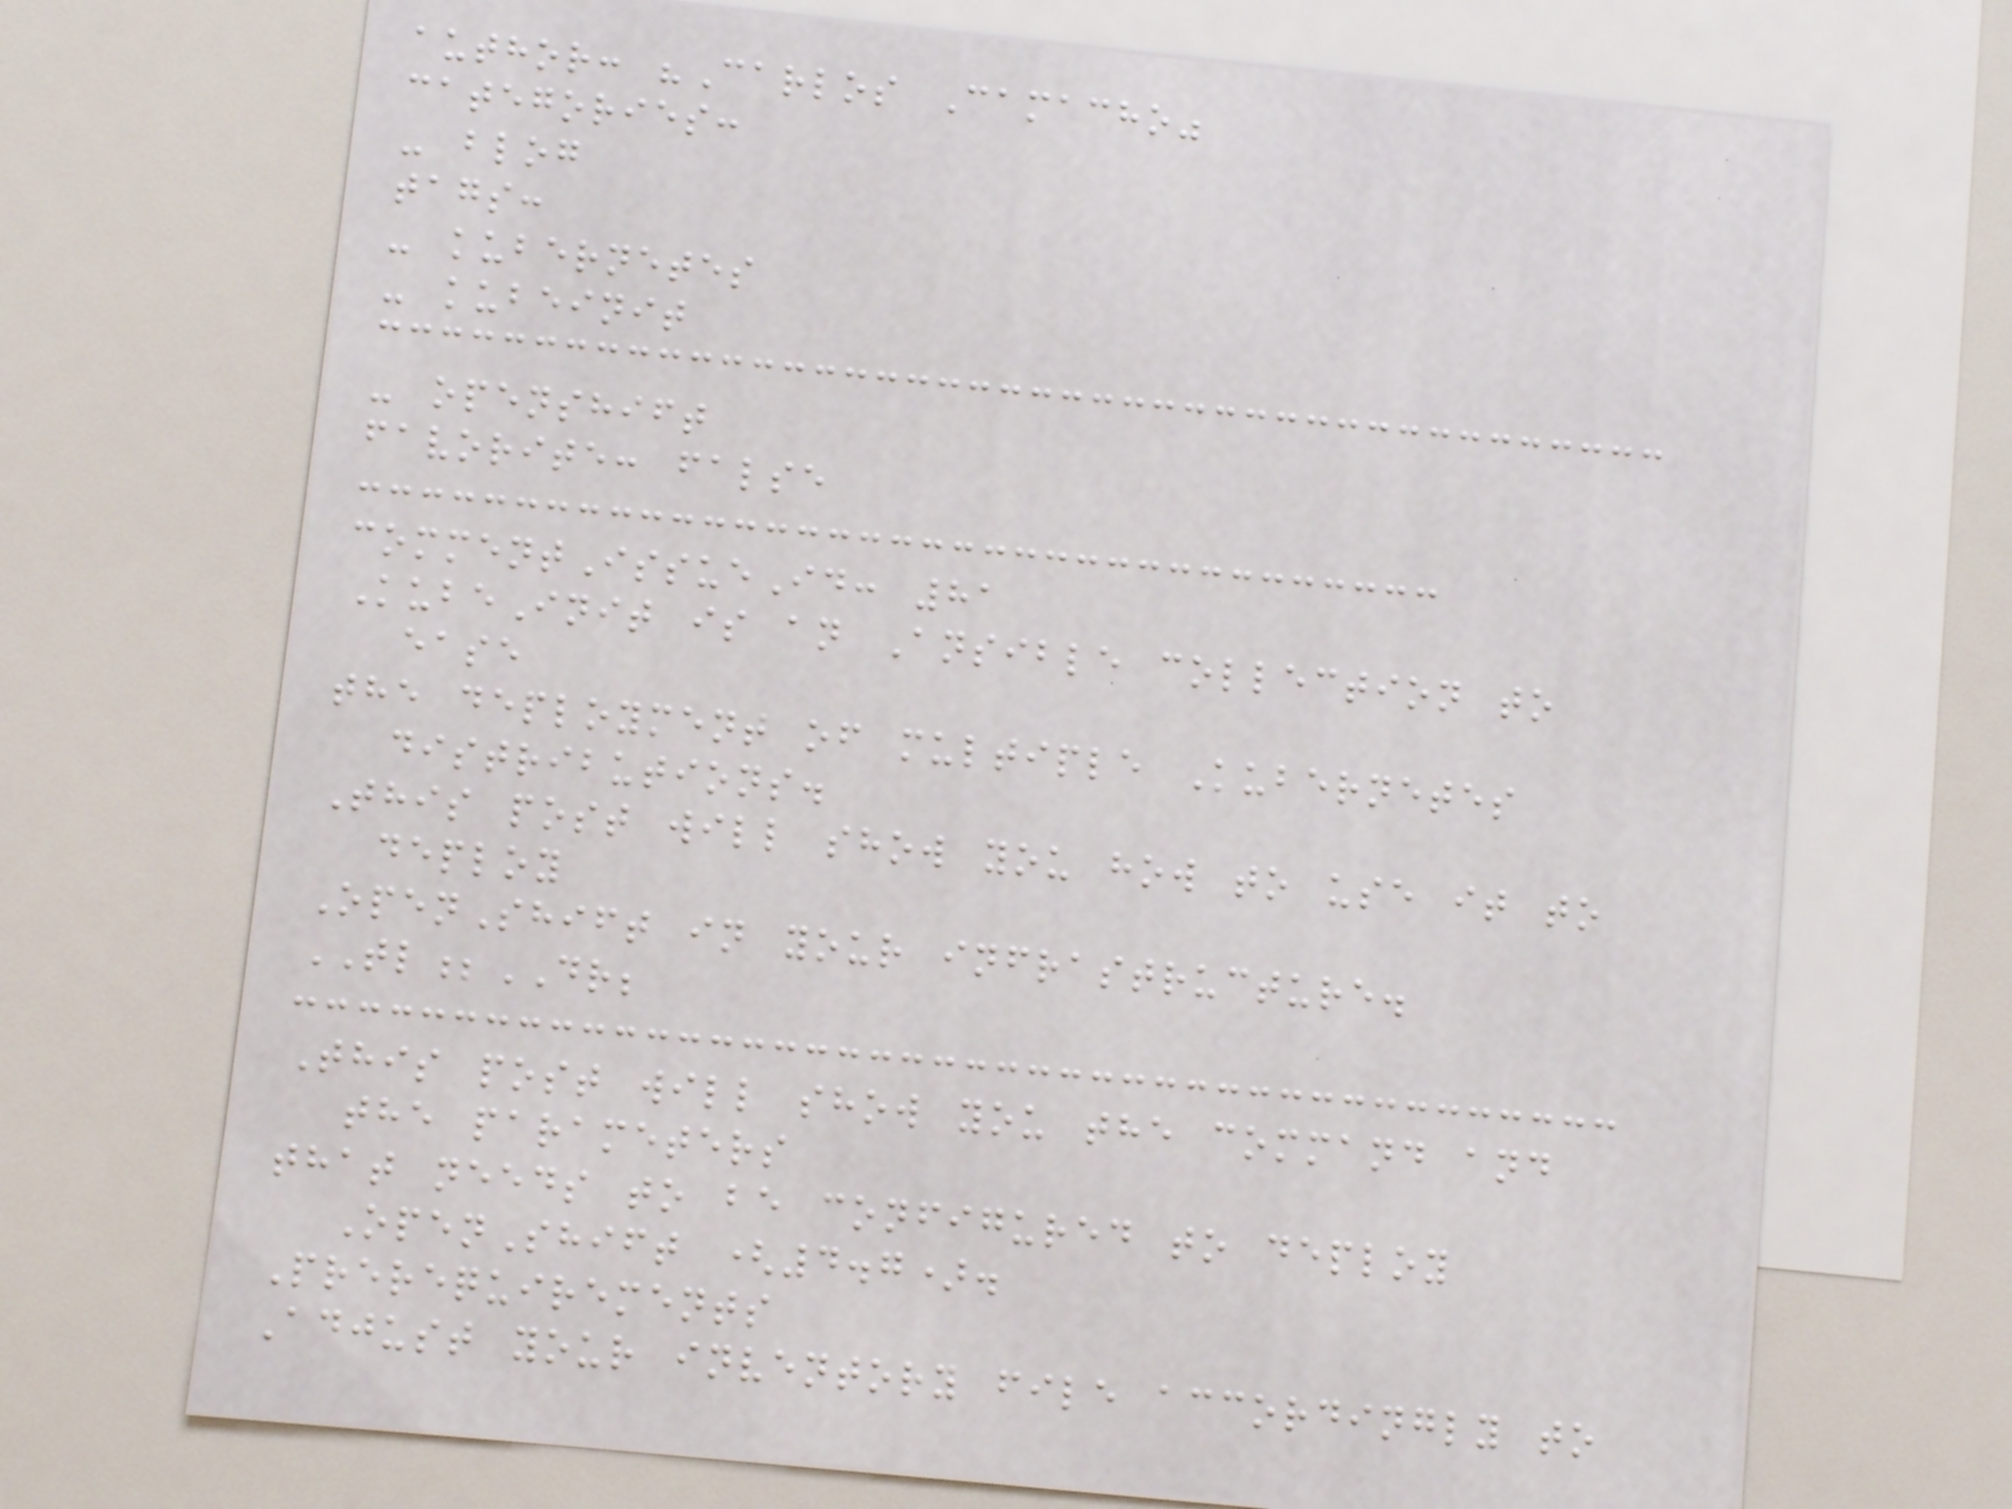author: "Carlos Camacho"
categories:
- blog
tags:
- kubernetes
- kubeinit
- openshift
favorite: false
commentIssueId: 81
KubeInit is an Ansible collection to
ease
the deployment of multiple Kubernetes
distributions.
This post will show you how to use it to
deploy
OpenShift in your infrastructure.
TL;DR;
This post will show you the command and
the parameters
that needs to be configured to deploy
OpenShift (4.7).
Prerequirements
Adjust your inventory file accordingly to
